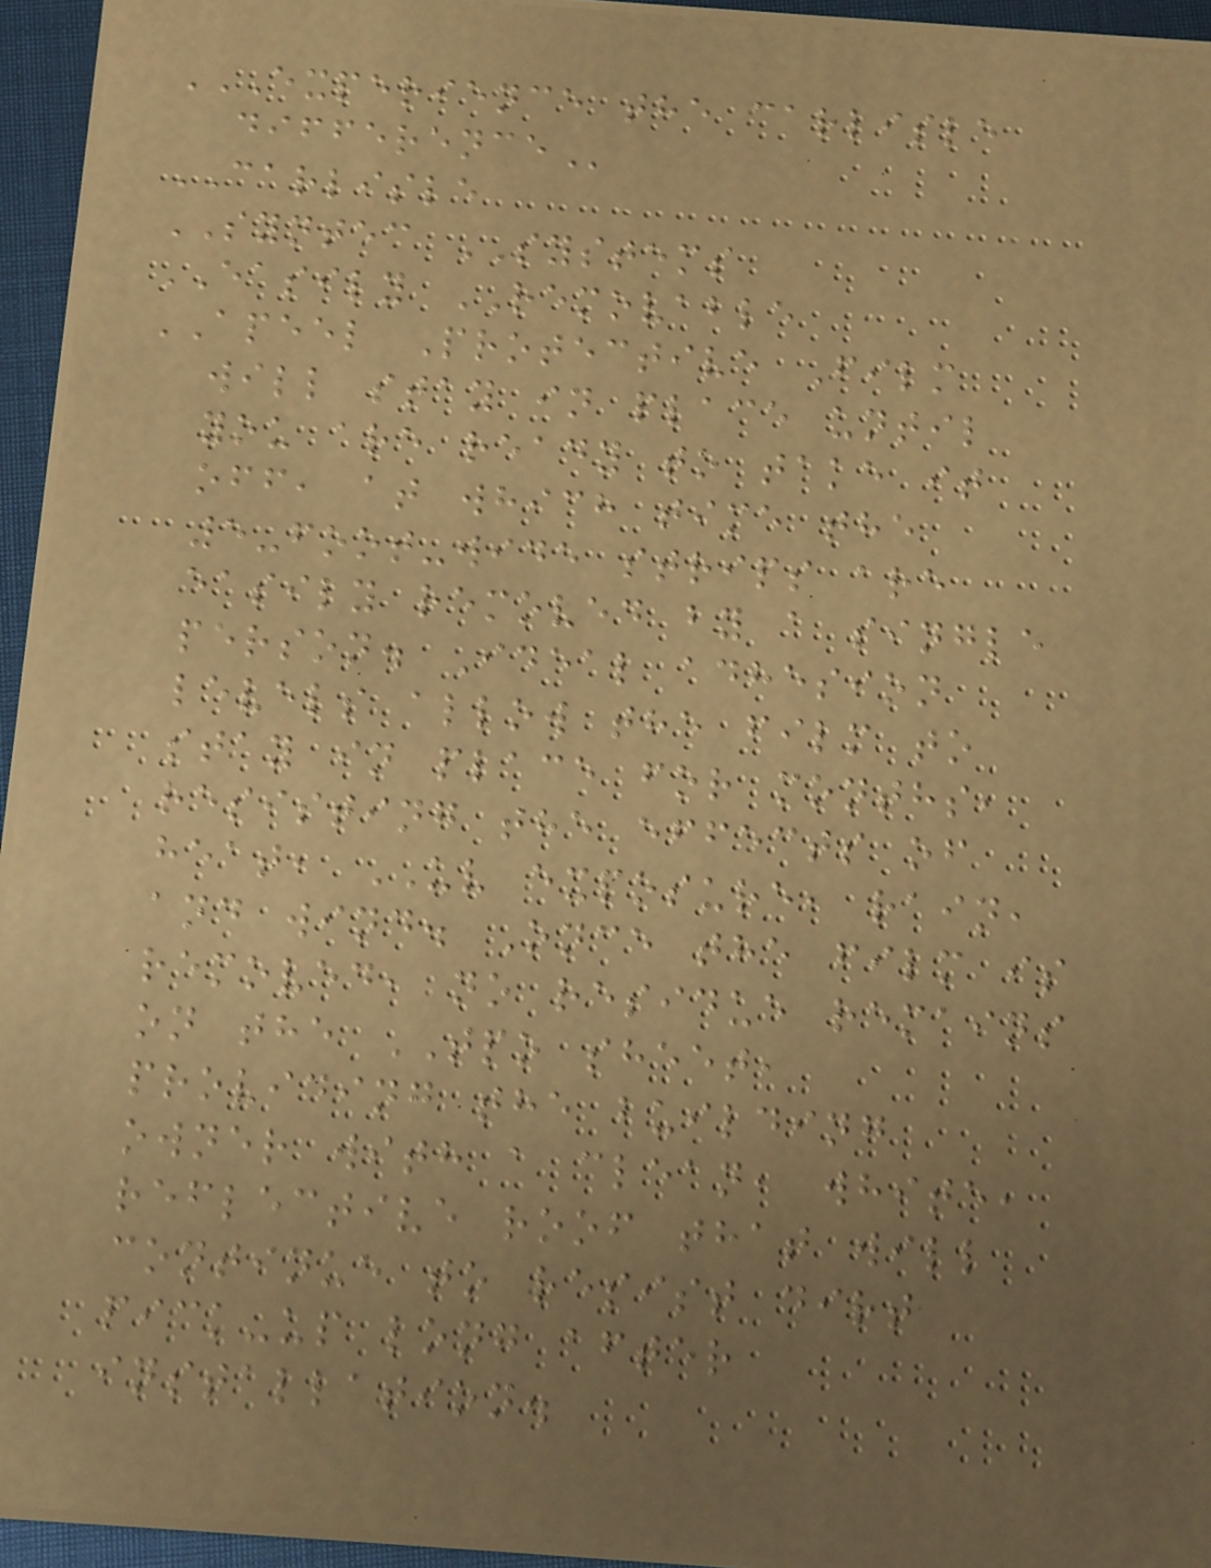EXPERIENCE THE CARLISLE
DIFFERENCE
CARLISLE
SYNTEC SYSTEMS
EASILY REMOVABLE
APEEL Protective Film
will stay in place until
you are ready to take it
off, at which time the
5-foot-wide strips are
easily removed by a single
person. Ideal adhesion
levels allow the film to
stay in place for months,
resisting the effects of
heat, UV exposure, rain,
and wind. Once the film is
removed, no residue remains
on the TPO sheet,
providing the building
owner with a clean, white,
reflective roof that will
continue to resist dirt
pick-up long after
installation.
